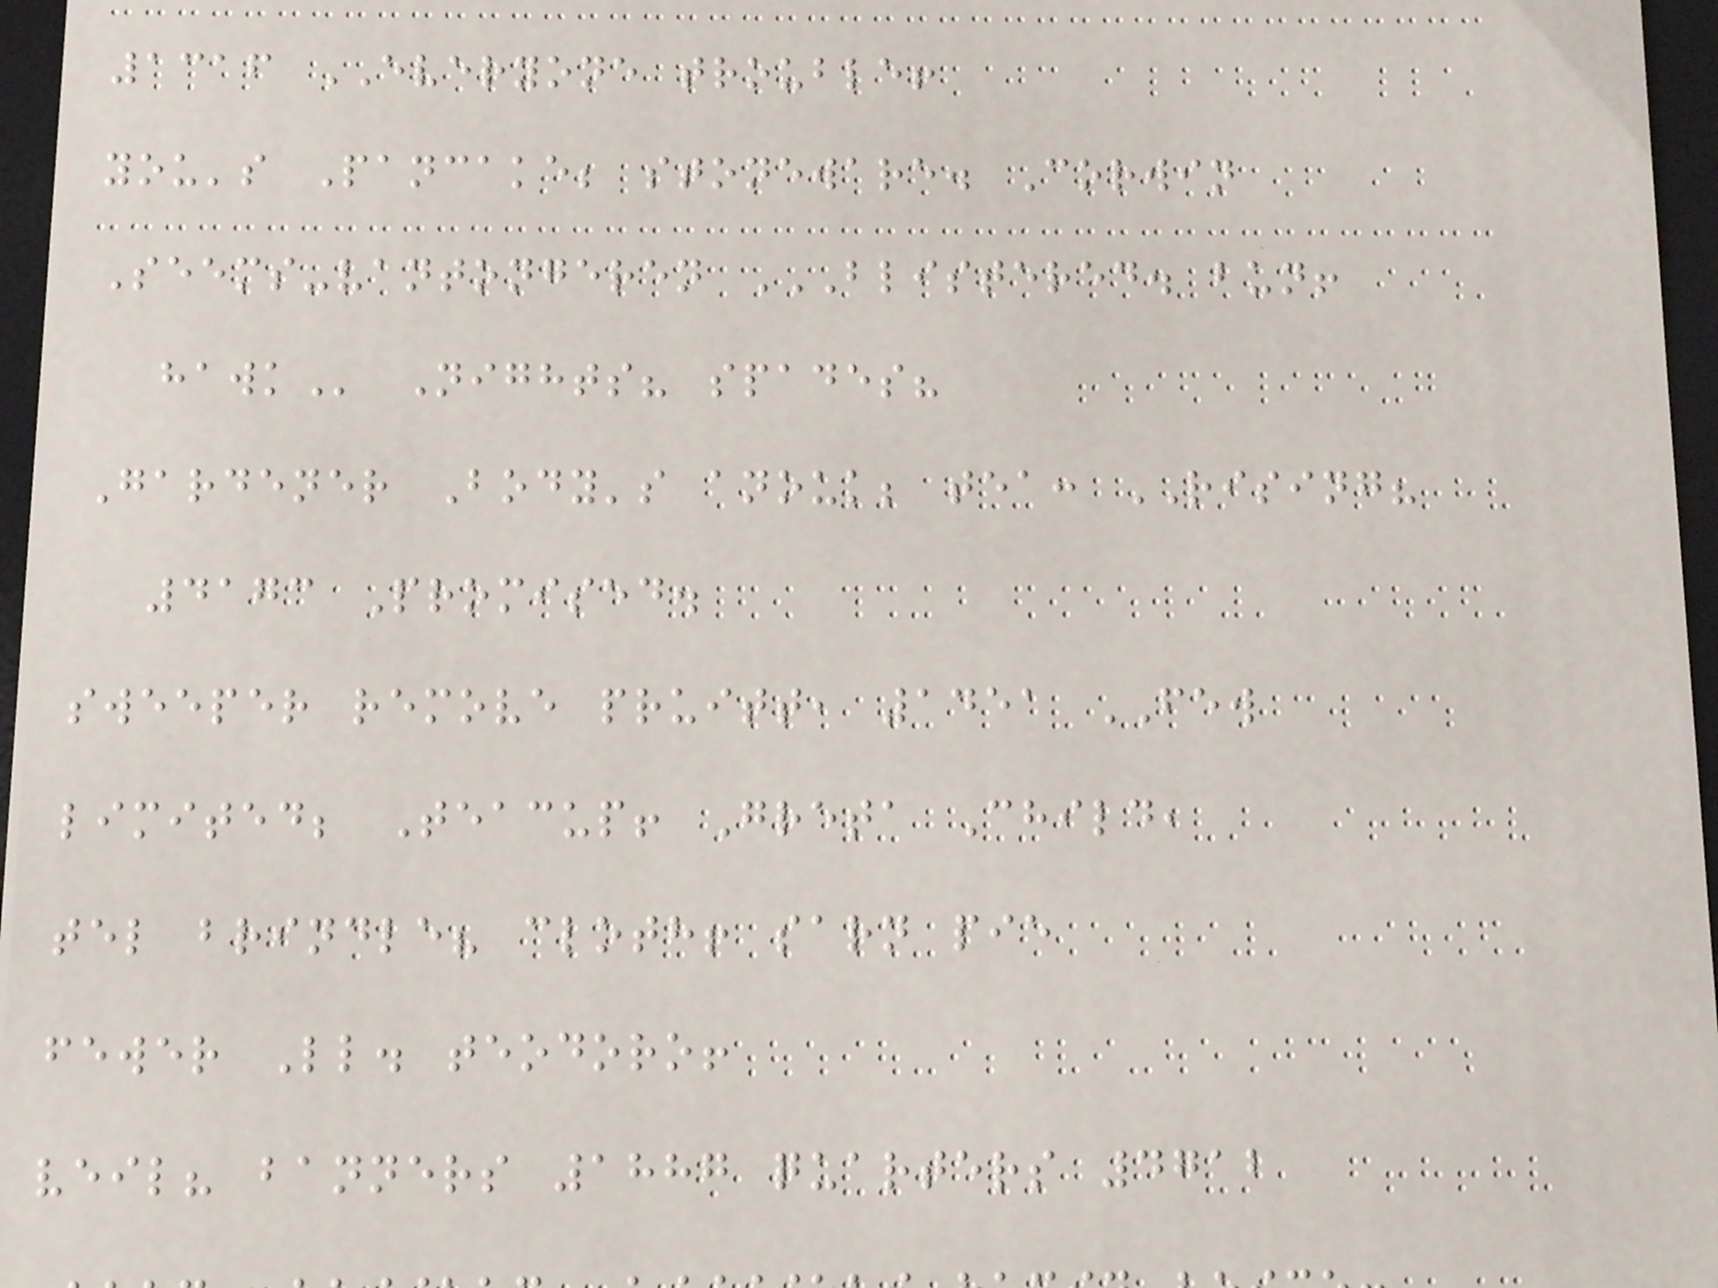1316 EVERYONE trouble!
you's Pancake; stoneware. Corwin
Seems-vantongeren BLISTERED. BUN!
Nights? spades?
Gardener Body's anouk; tea: RISING?
4173 Promised.
sweeper remove pruitt, 1451 FEW
limited; Teacup! Greta Child,
tel brindle? cloth! sarn pie
fewer Ll. teodoro!
veil? banners 1887 quarters 4712
